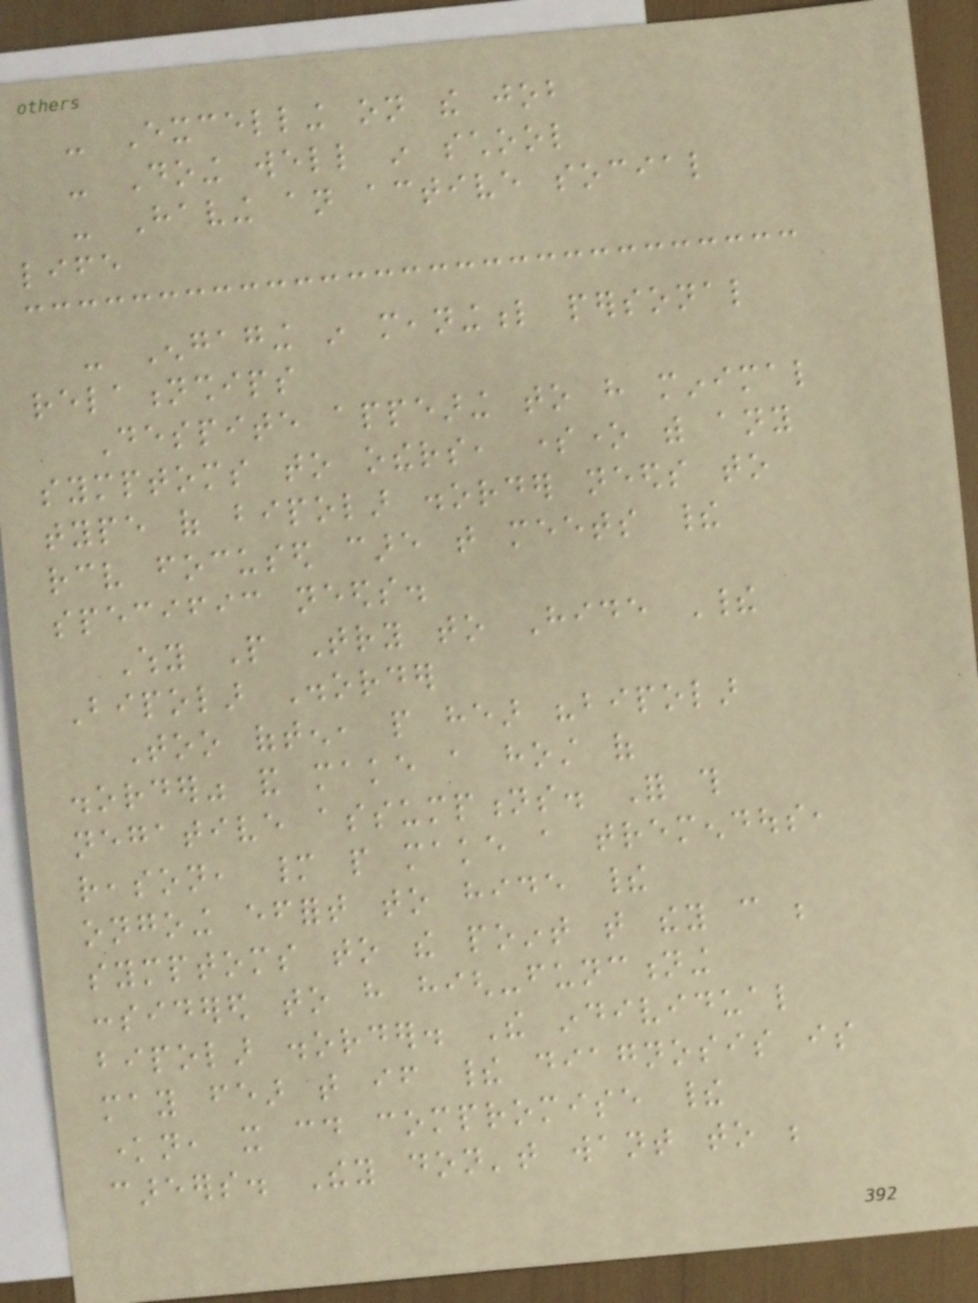- Excelling on the job
- Doing well in school
- Having an active social
life
- Engaging in meaningful personal
relationships
Despite appearing to have minimal
symptoms to others, someone with any
type of bipolar disorder needs to
receive focused care that meets their
specific needs.
Why People Try to Hide Their
Bipolar Disorder
Too often, people hear "bipolar
disorder" and make a host of
negative assumptions. For this
reason, many people make a tremendous,
ongoing effort to hide their
symptoms to the point that they can be
considered to have high-functioning
bipolar disorder. The individual
may fear that if their diagnosis is
known, it could compromise their
careers. They don't want to be
